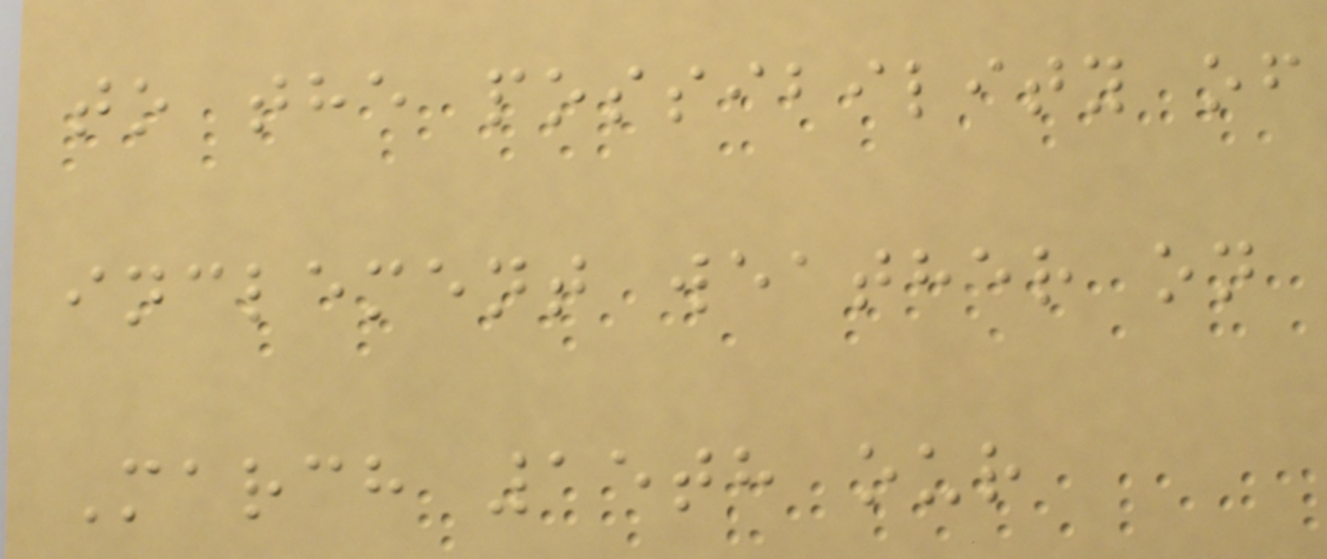to the possibility of
inclement weather on
March 15th our
